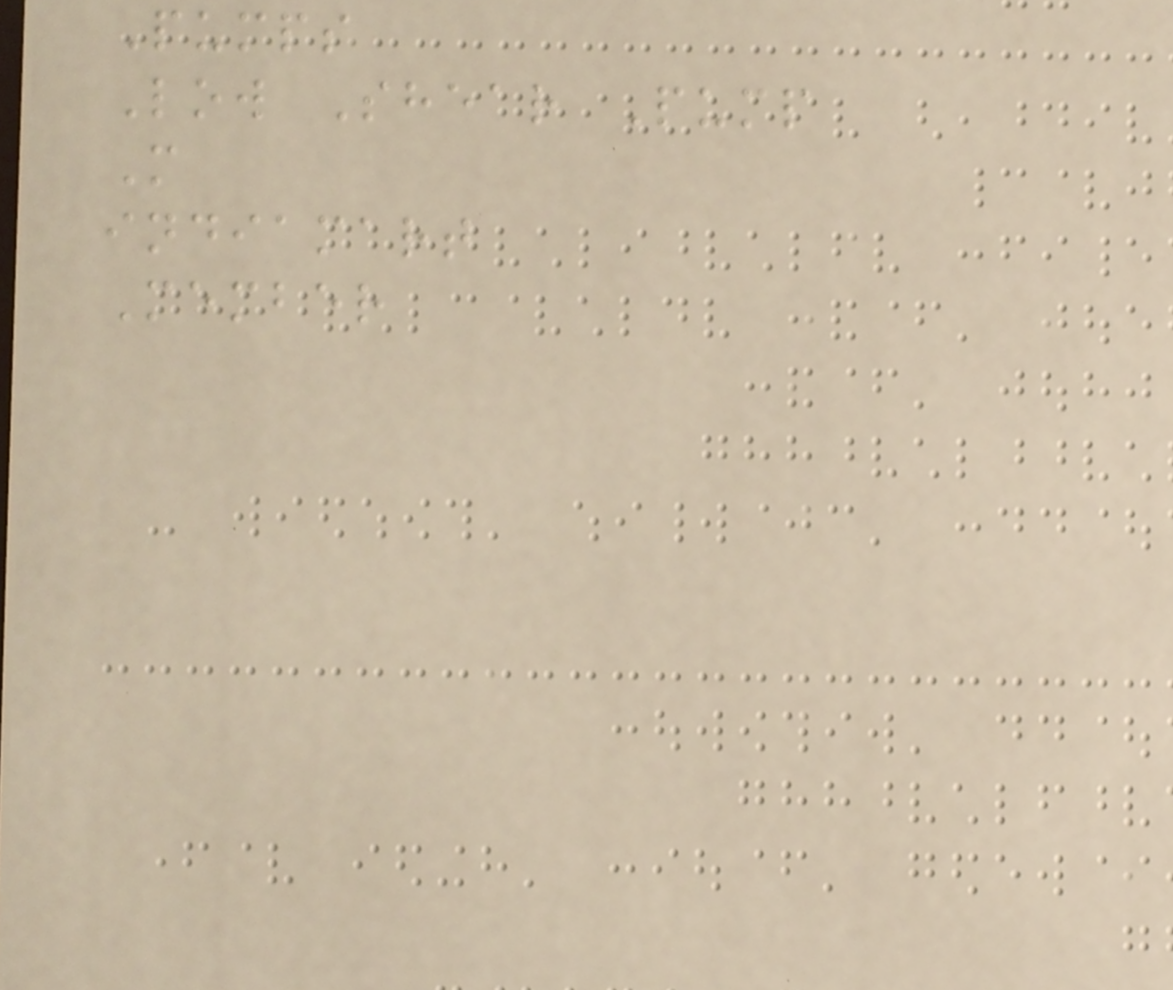Pumps
Low Shear Pump
M
indiamart
Member
